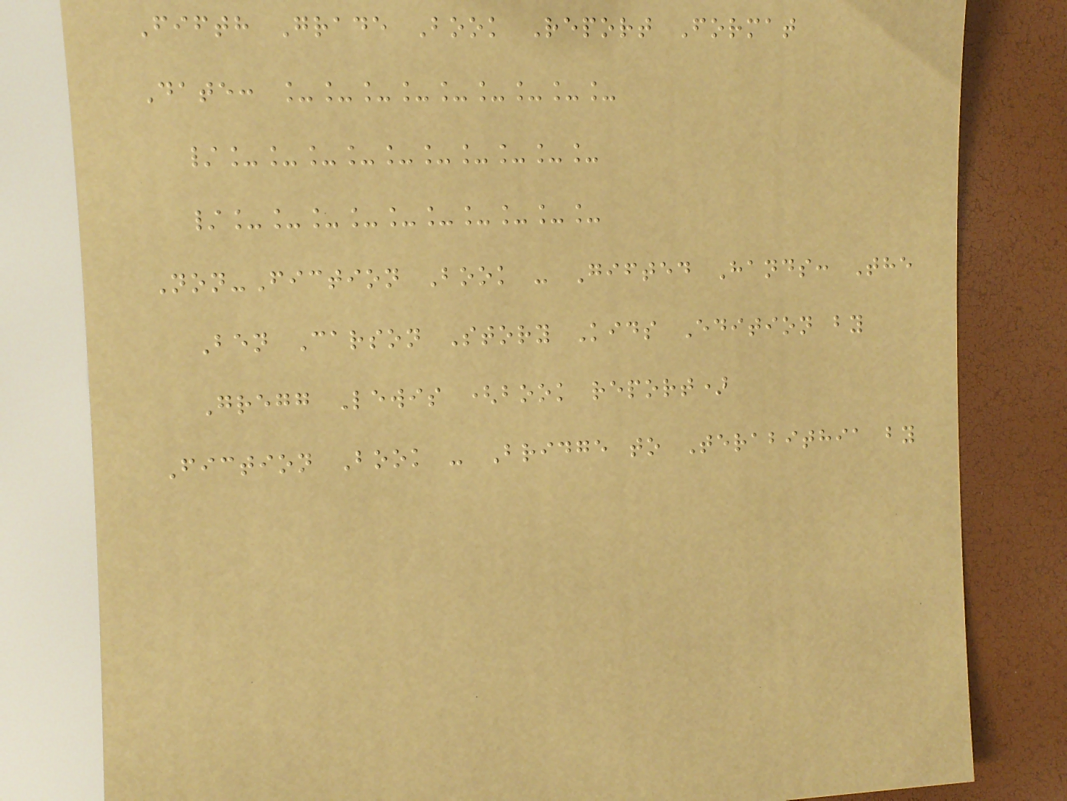Fifth Grade Book Report Format
Date: _________
/__________
/__________
Non-Fiction Book - Gifted Hands: The
Ben Carson Story Kids Edition by
Gregg Lewis (book report)
Fiction Book - Bridge to Terabithia by
